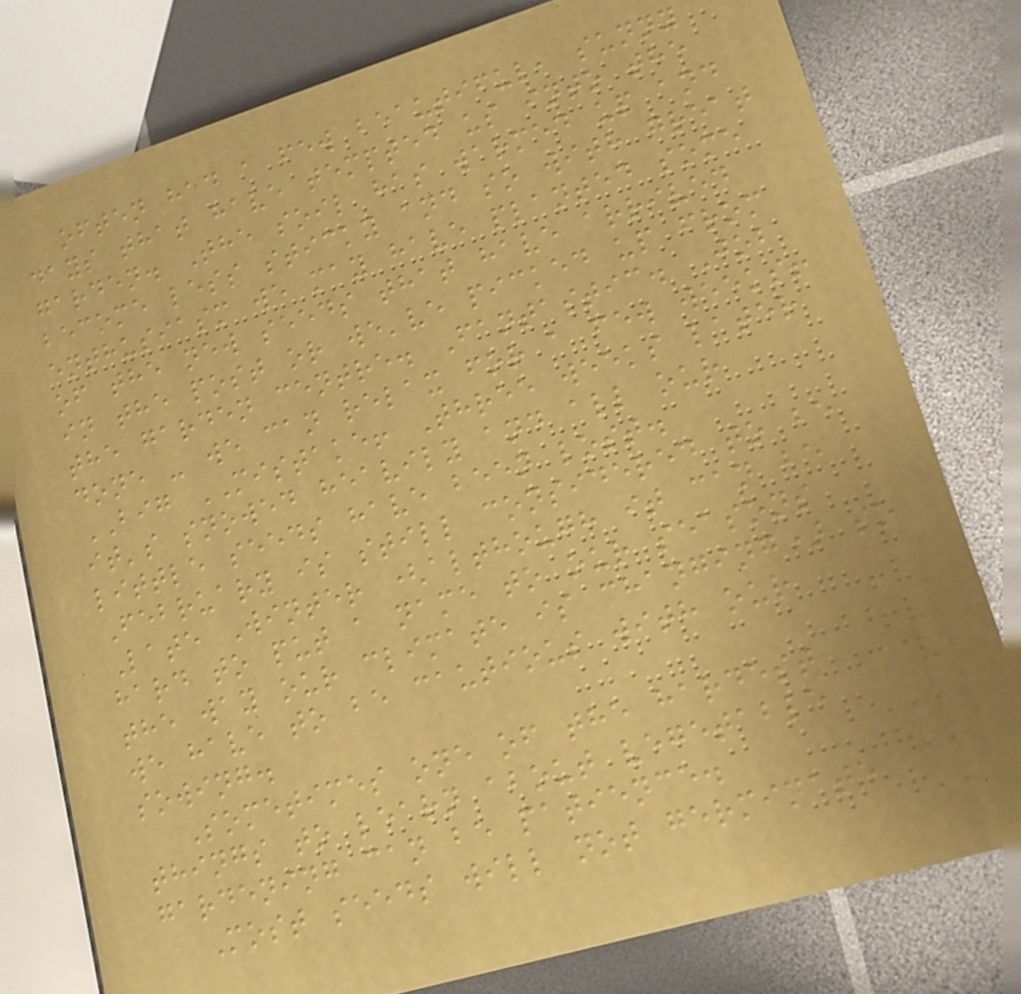often had a few beautiful, sunny
days that have tempted us into the
garden. The soil has warmed up and
become less sticky and so with great
enthusiasm we may have planted some
of the new seeds that have arrived
in the post or we've picked up from
the garden centre. Fantastic. Job
done - we can relax for a few weeks!
BIG MISTAKE! Three weeks later
it's snowed heavily and all our
little seeds have been lost.
February is still considered to be
Late Winter (although it can be
hard to put a name to our seasons
the way our climate is changing) so
we have to be cautious with our
sowing.
Sometimes one of the hardest
things to learn about vegetable
gardening can be patience.
Most seeds will not germinate
